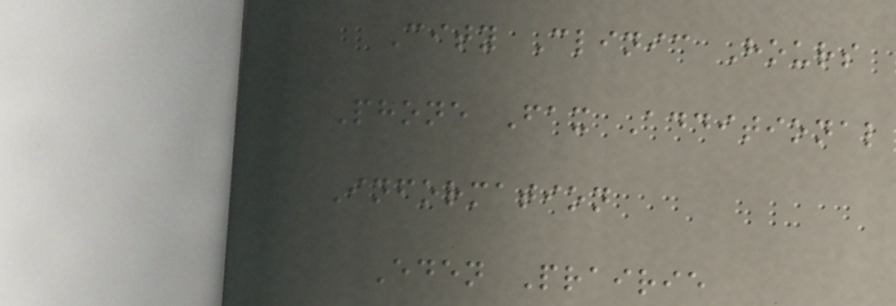City Clinic Hours
Phone Fax Additional
Information
Eden Prairie
